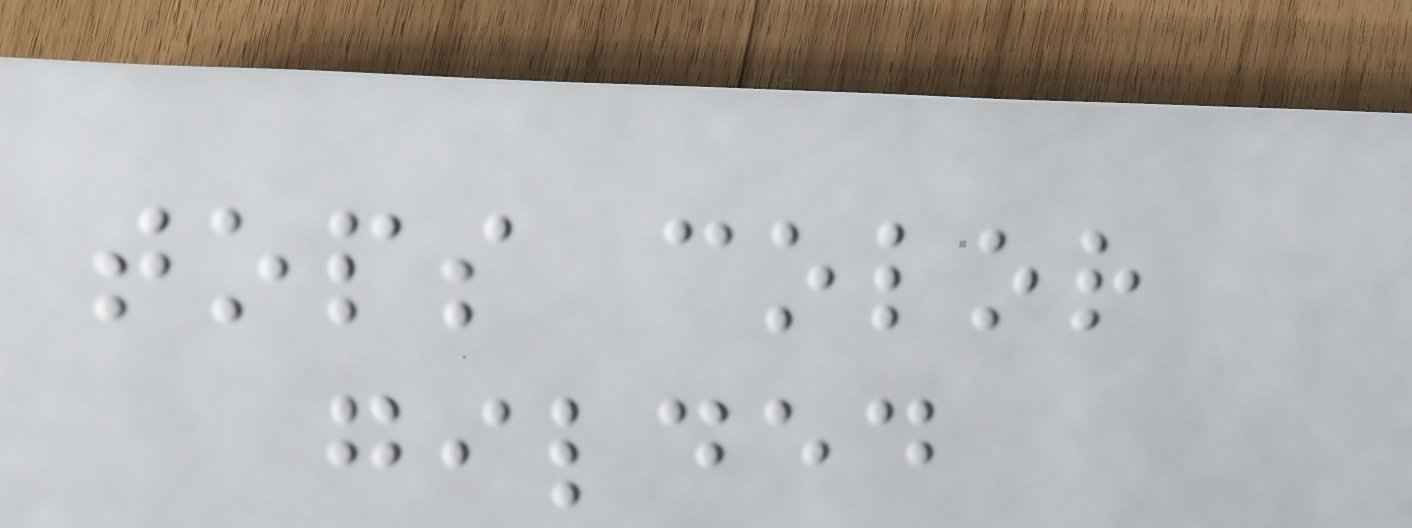tops color
gilded
